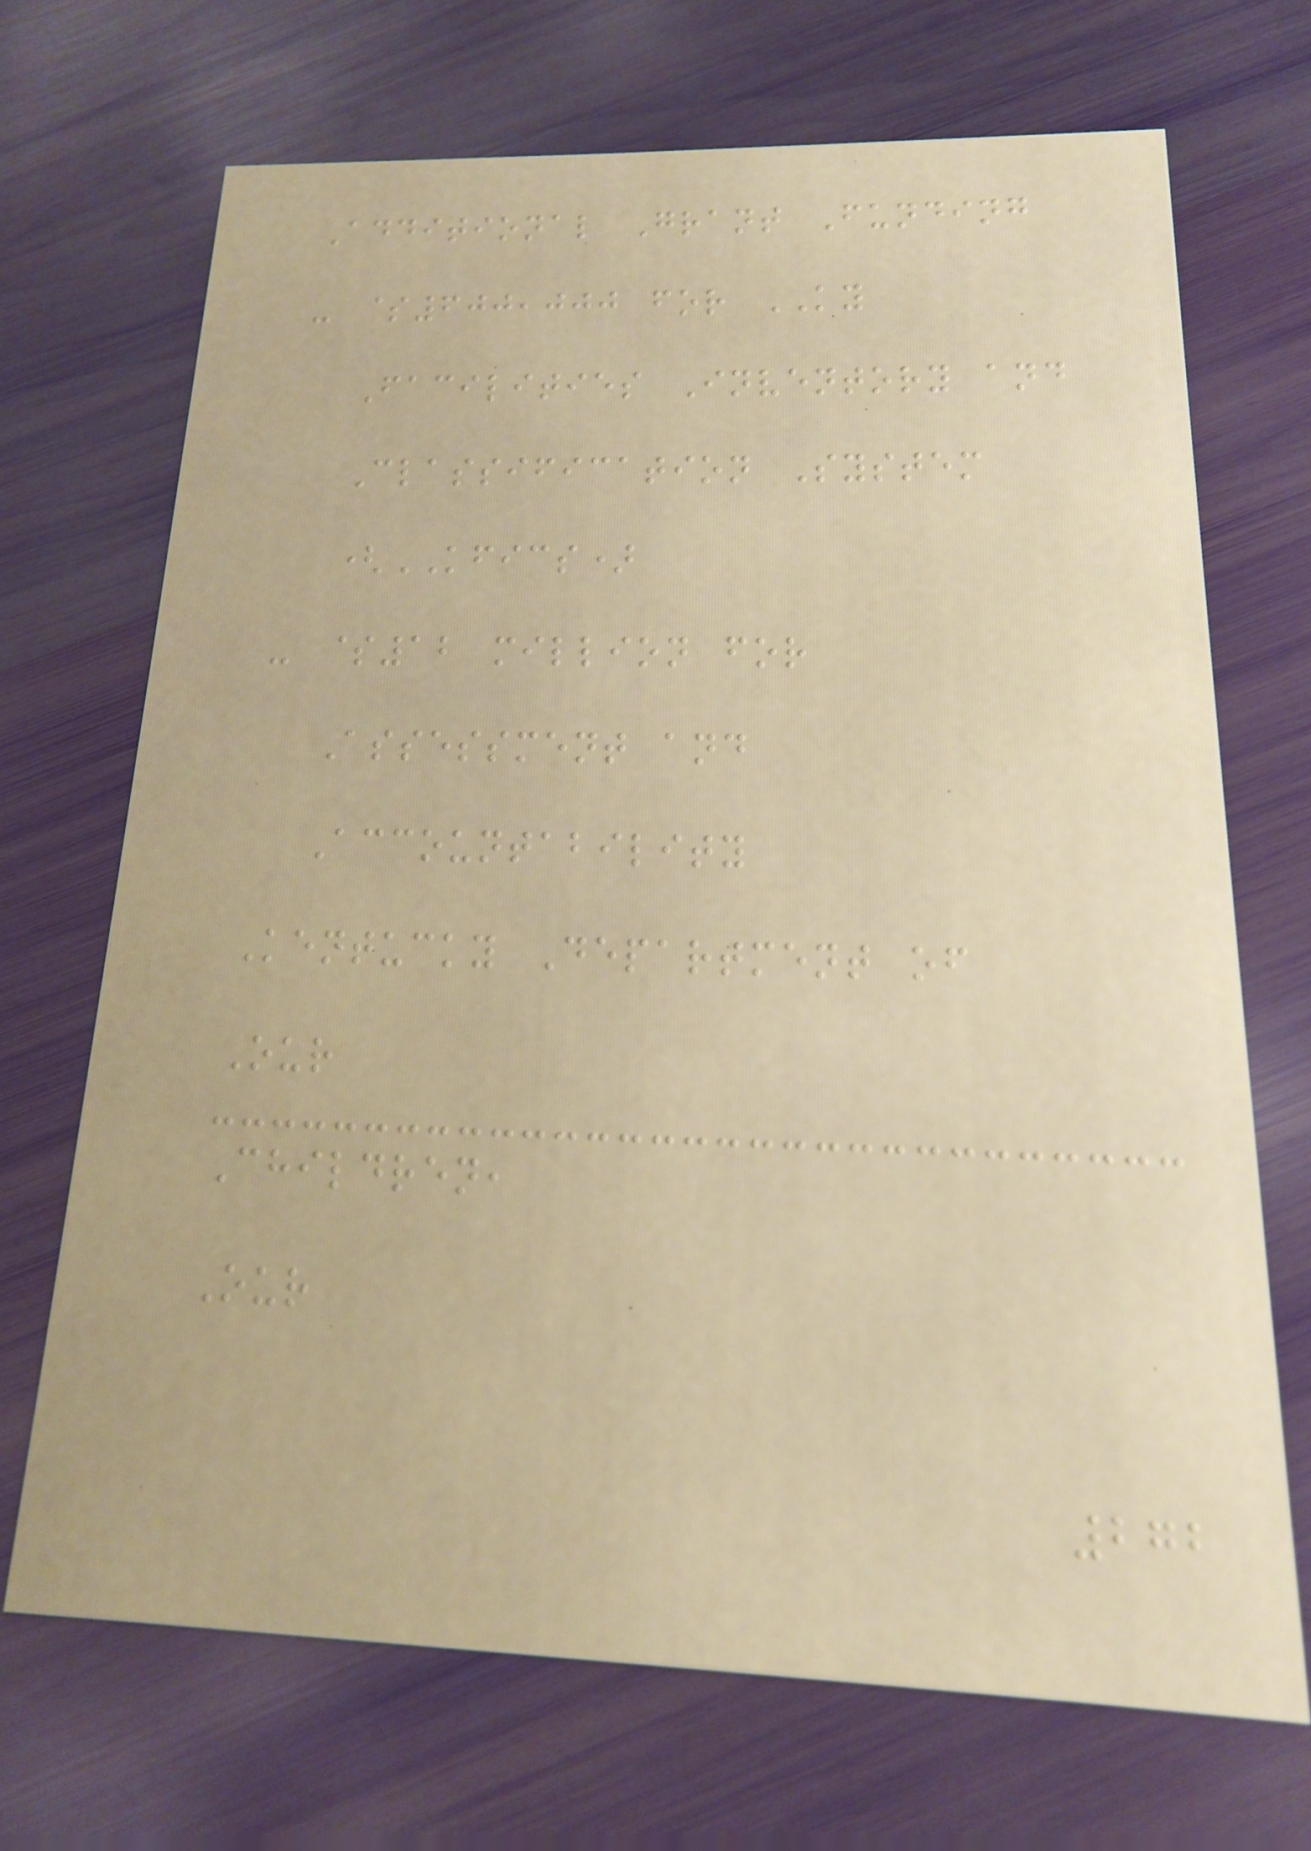Additional Grant Funding
- $600,000 for KY
Facilities Inventory and
Classification System
(KFICS)
- $12 million for
Assessment and
Accountability
Kentucky Department of
Our
Children,
Our
272
